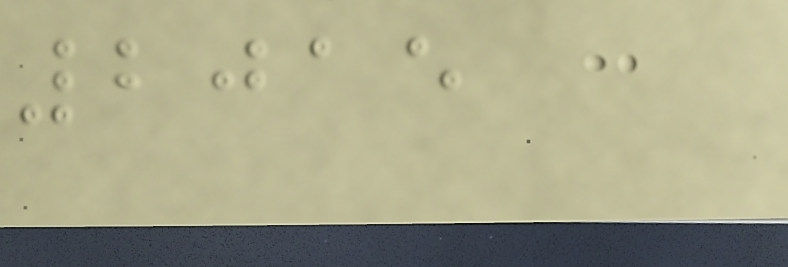2015
